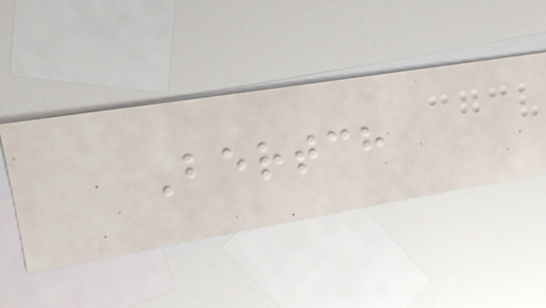Bertch
